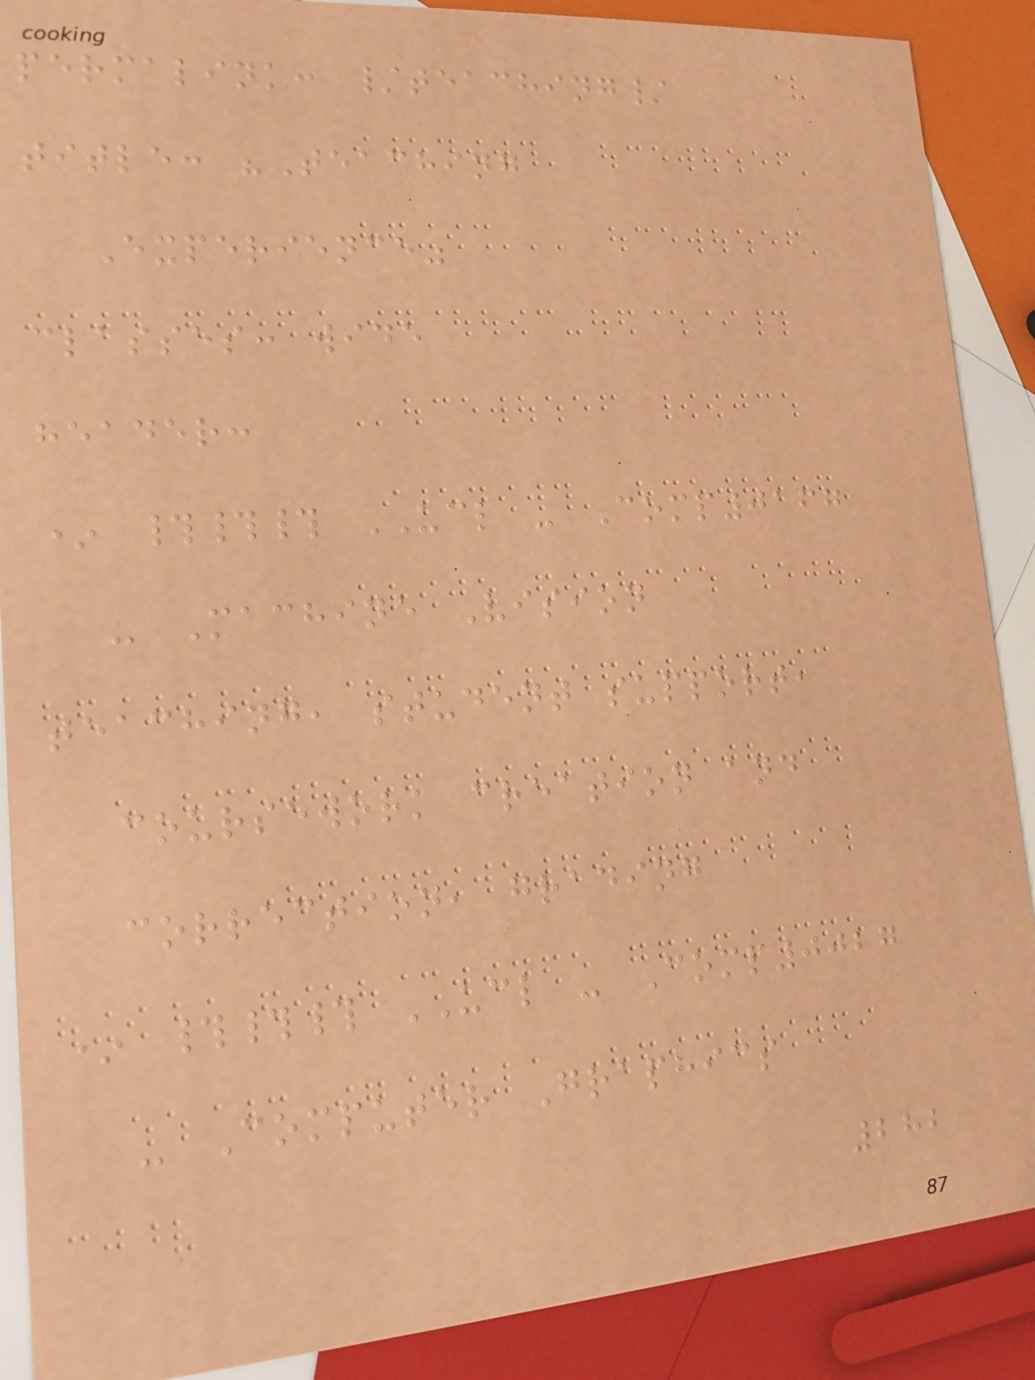permalink: /teaching/
title: "Teaching
Experience"
classes: wide
header:
* ### UCL - Comp0167
- Machine Vision
teaching, student support,
coursework creation and
correction, grading
* ### UCL - Comp0027
- Computer Graphics
282
